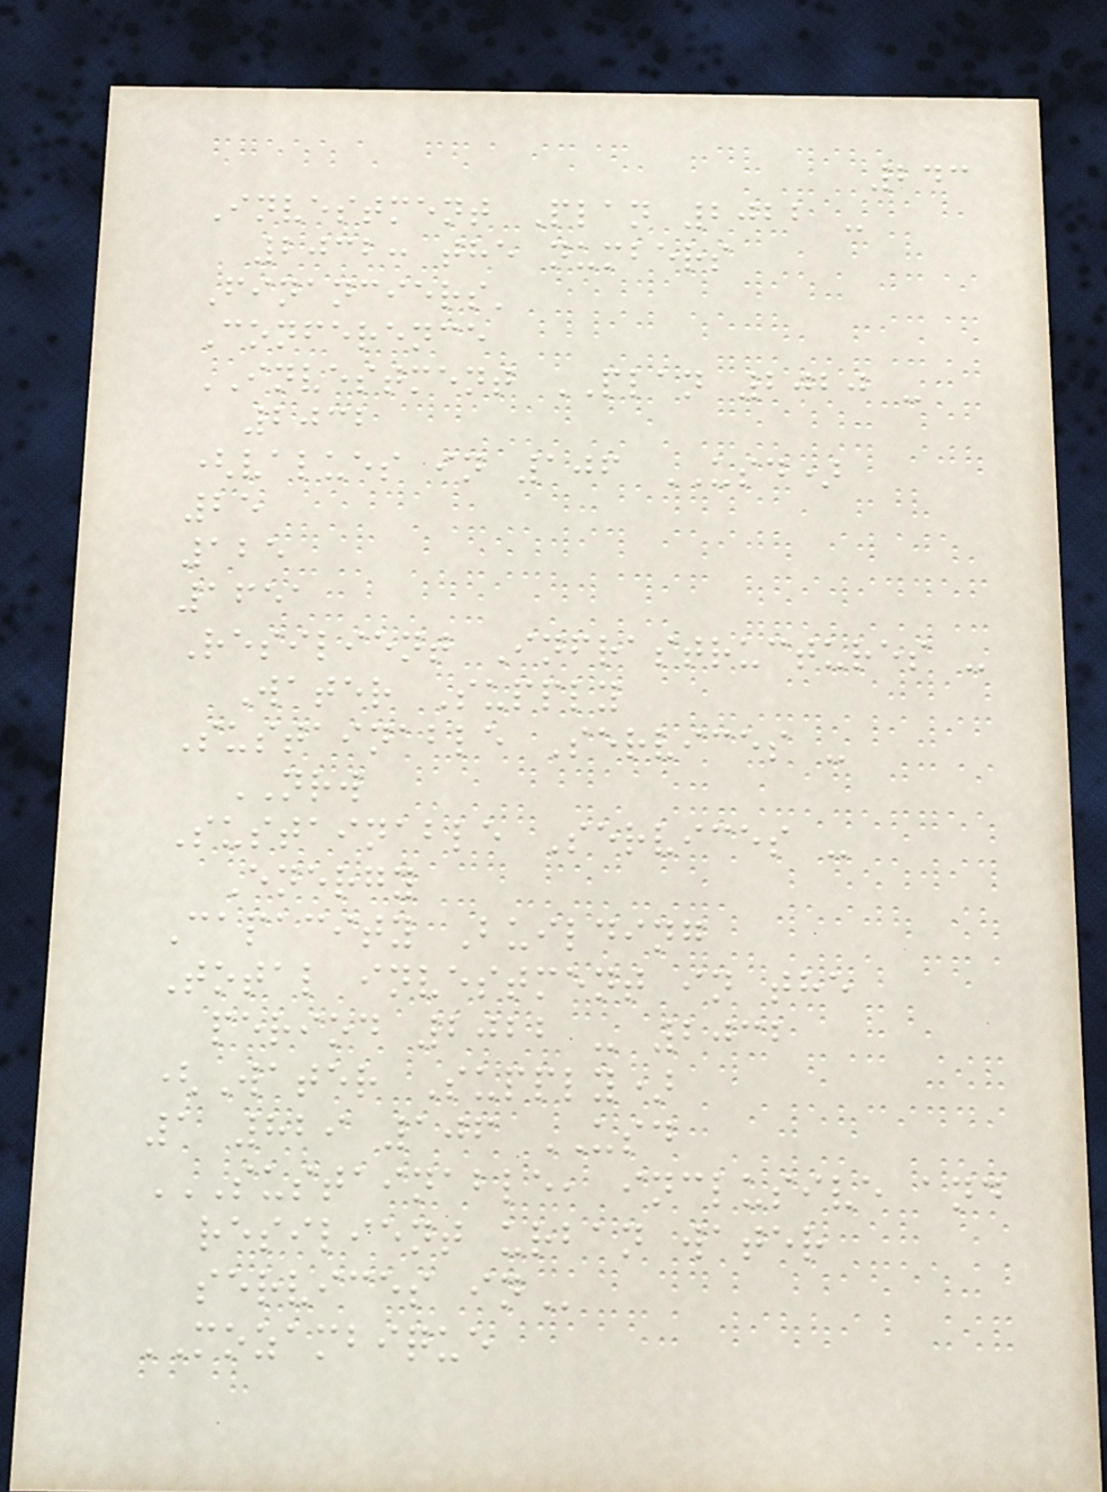243
Investment Plan 2022 -
2032: the numbers
Financiers'
Conference
INVESTMENT PLAN 2020 -
2032
(values in 106 USD)
25
125
1651
Resilient Infrastructures -
Water Supply
Sustainable Services -
NRW
Sustainable Services -
Energy
Capacity Building
Total investment in the
period 2022 - 2032
(Water Supply)
1 829 106 USD
SUSTAINABLE, INCLUSIVE AND
RESILIENT URBAN WATER
SERVICES IN
MOZAMBIQUE
